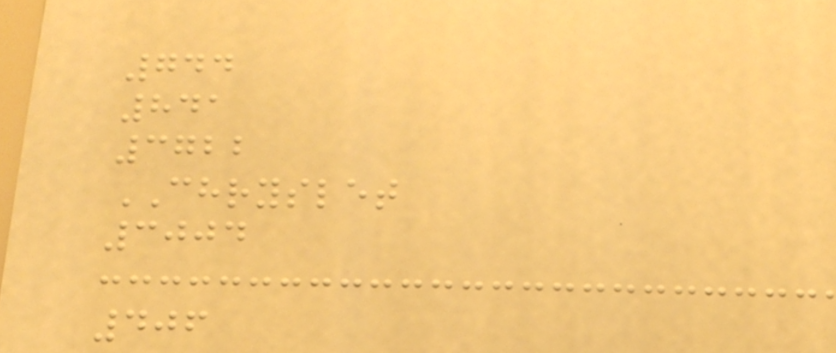744
841
3722
CHRYSLET
3004
406
